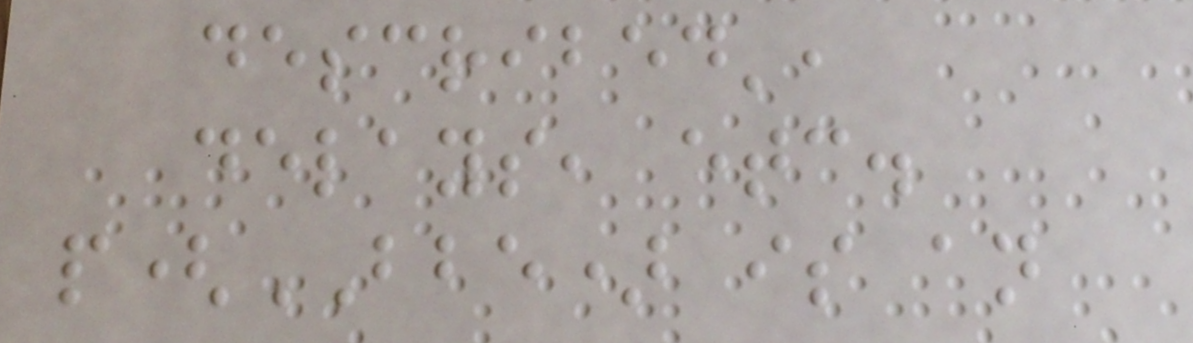described',
delays, etc.
p(BBE) is an
